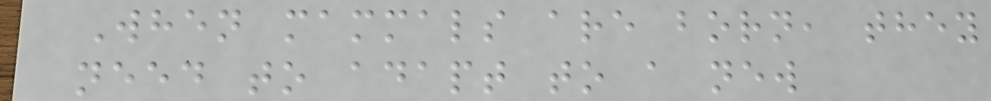When mammals are born, they
need to adapt to a new
